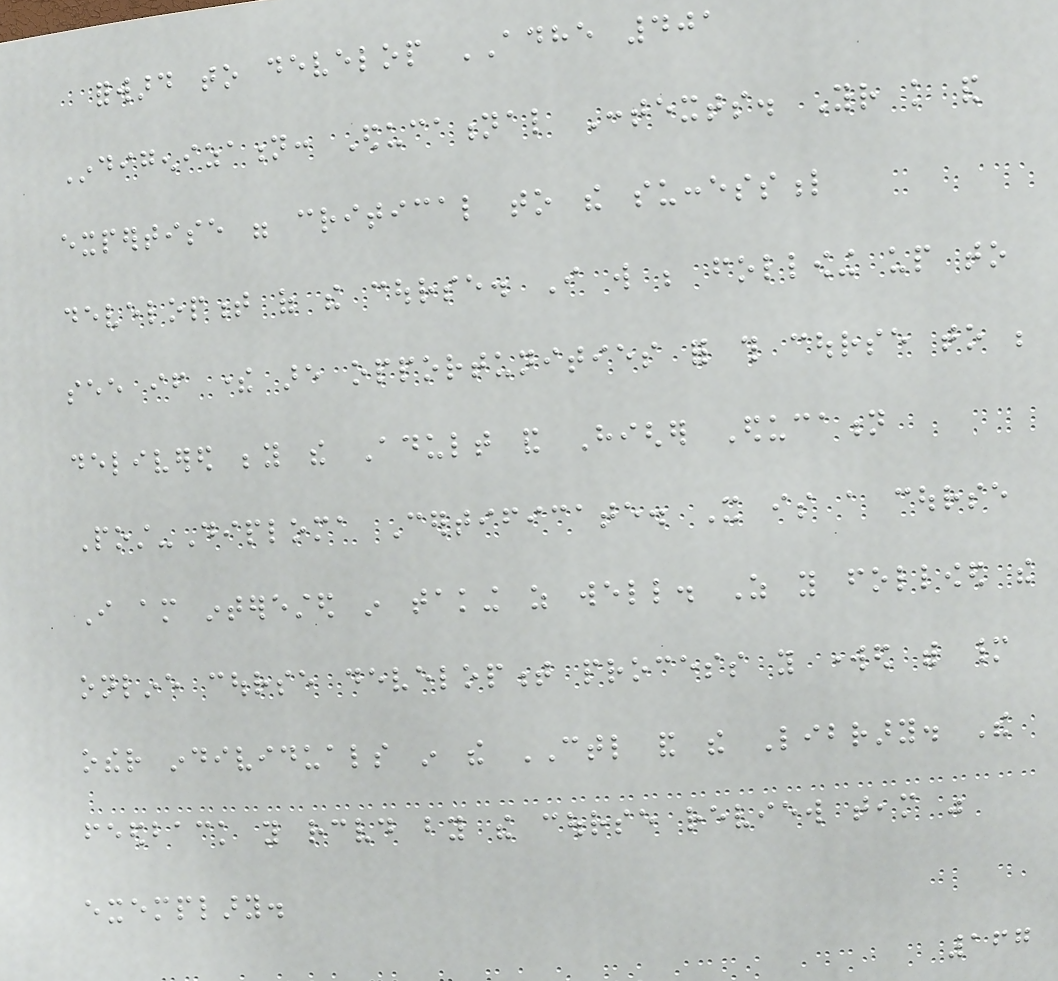forward to develop ADHE 401
Indigenization: Educational Contexts. Your knowledge and
expertise were critical to the successful
development of the course. I will be following up to
see if there are opportunities for this course to be
delivered beyond the Adult and Higher Education
Post-Diploma Certificate. It is a course
I am interested in taking as well. As you followed the
online course development process you worked with many
other individuals in the CTL and the Library. The
feedback you received by the course review team was
exemplary.
167
